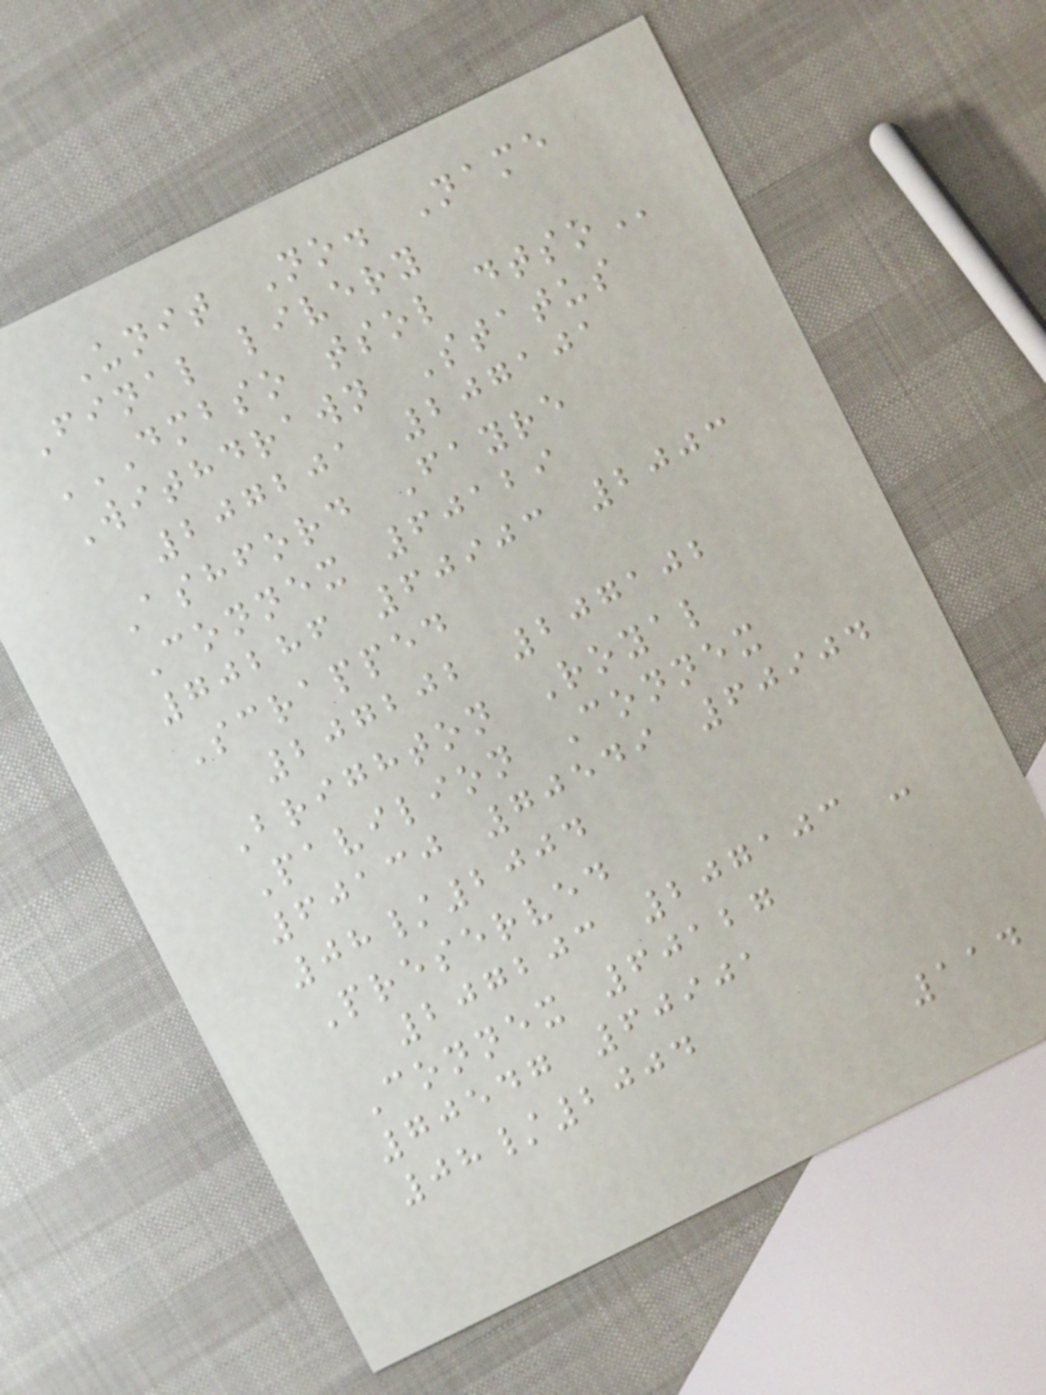Unit No. Name
Final livery
DMBSO TSOL DTSO
Withdrawn Status
207201 207101
Ashford Fayre
Connex 60129
70286 60903 2003
Scrapped
207202 207102
Brighton Royal
Pavilion Connex
60130 70549 60904
08/2004
Preserved
207203 207103 -
Connex 60127
70547 60901
08/2004
114
